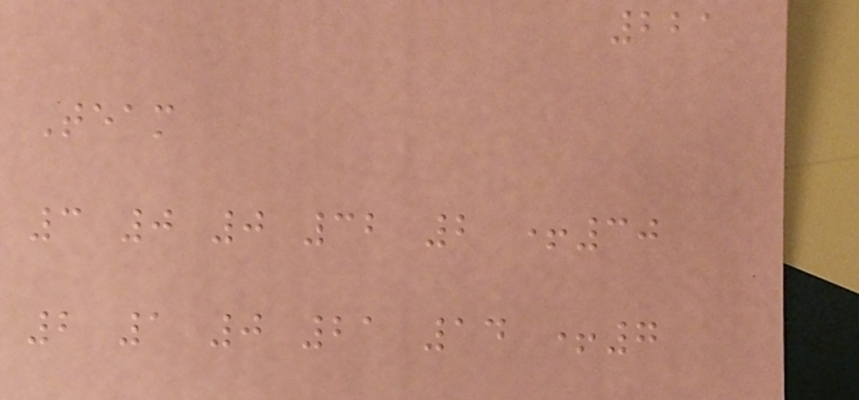221
Team
3 0 0 32 2 +30
2 1 0 21 14 +7
